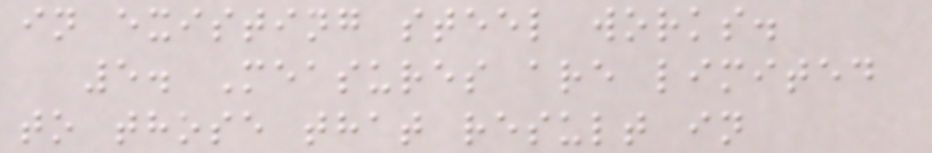in existing steel works.
5. Measures are limited
to those that result in
